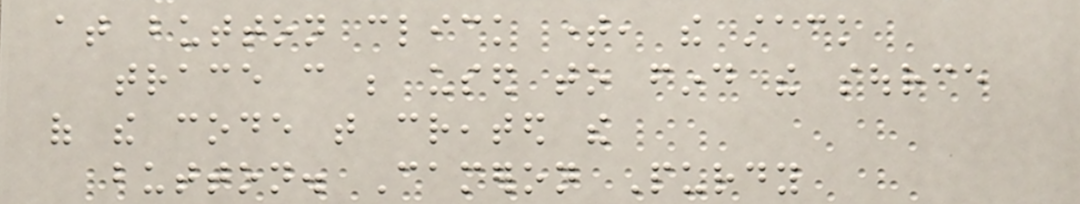at button click time, the stack
trace can be used to find the source
of the code that created the
button. Cameron Purdy
